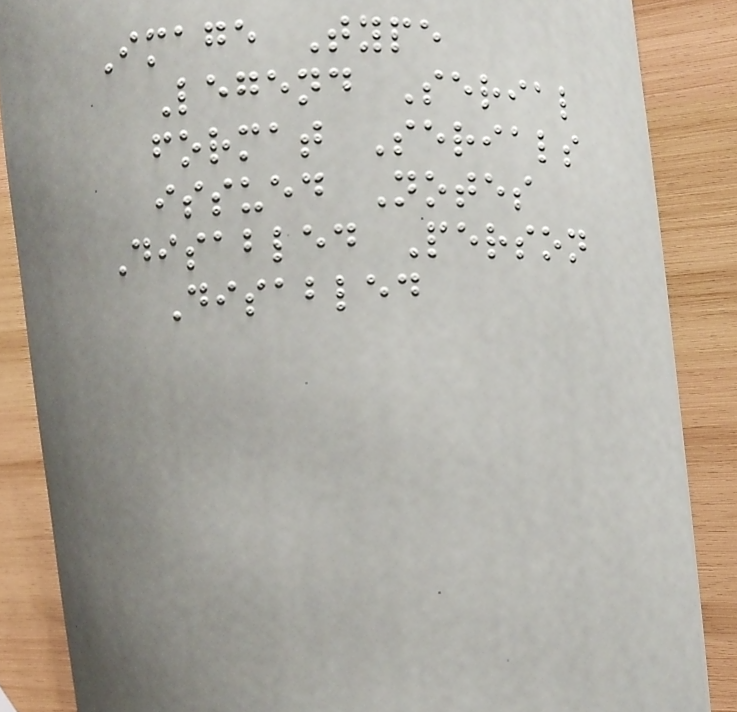Image Type
Legend Serial
format Serials
issued Notes
Disabled Person
Disabled
